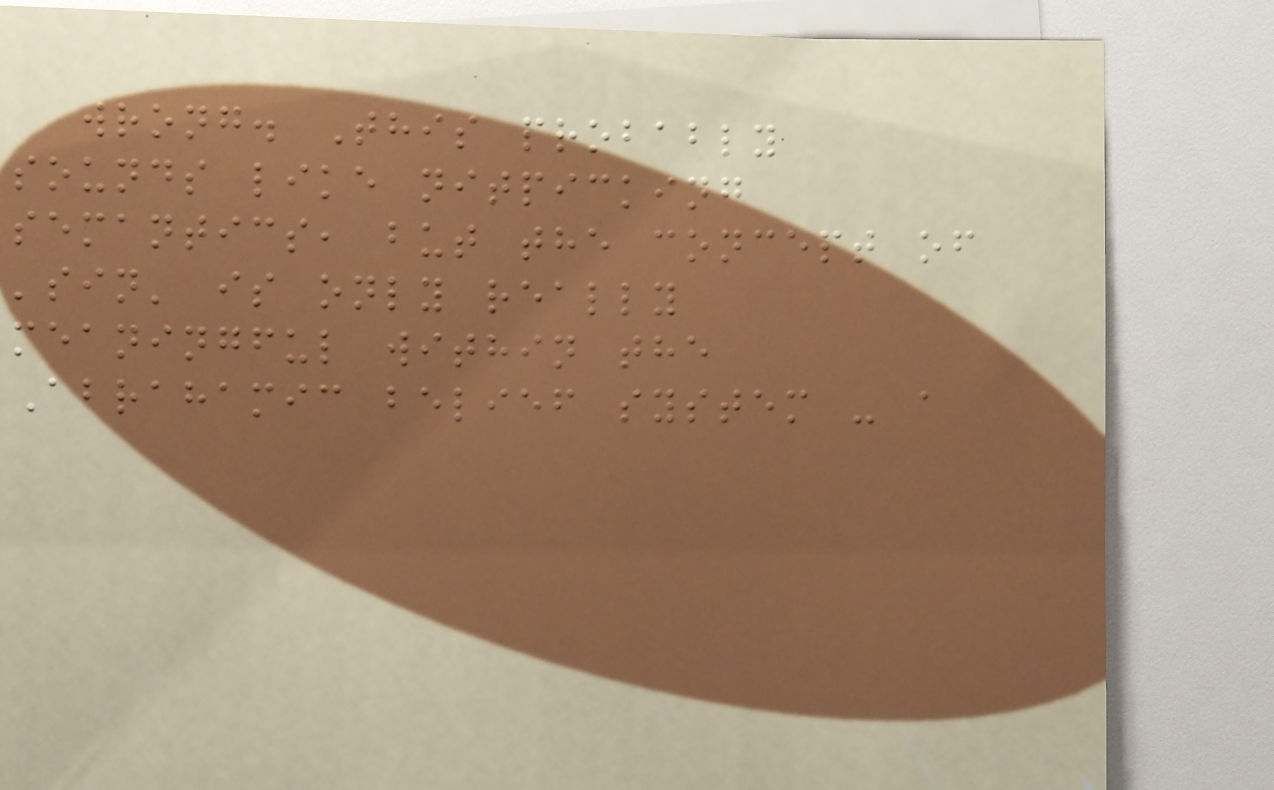wrong. This probably
sounds like nitpicking
semantics, but the concept of
'sin' is only really
meaningful within the
Abrahamic belief system - a
